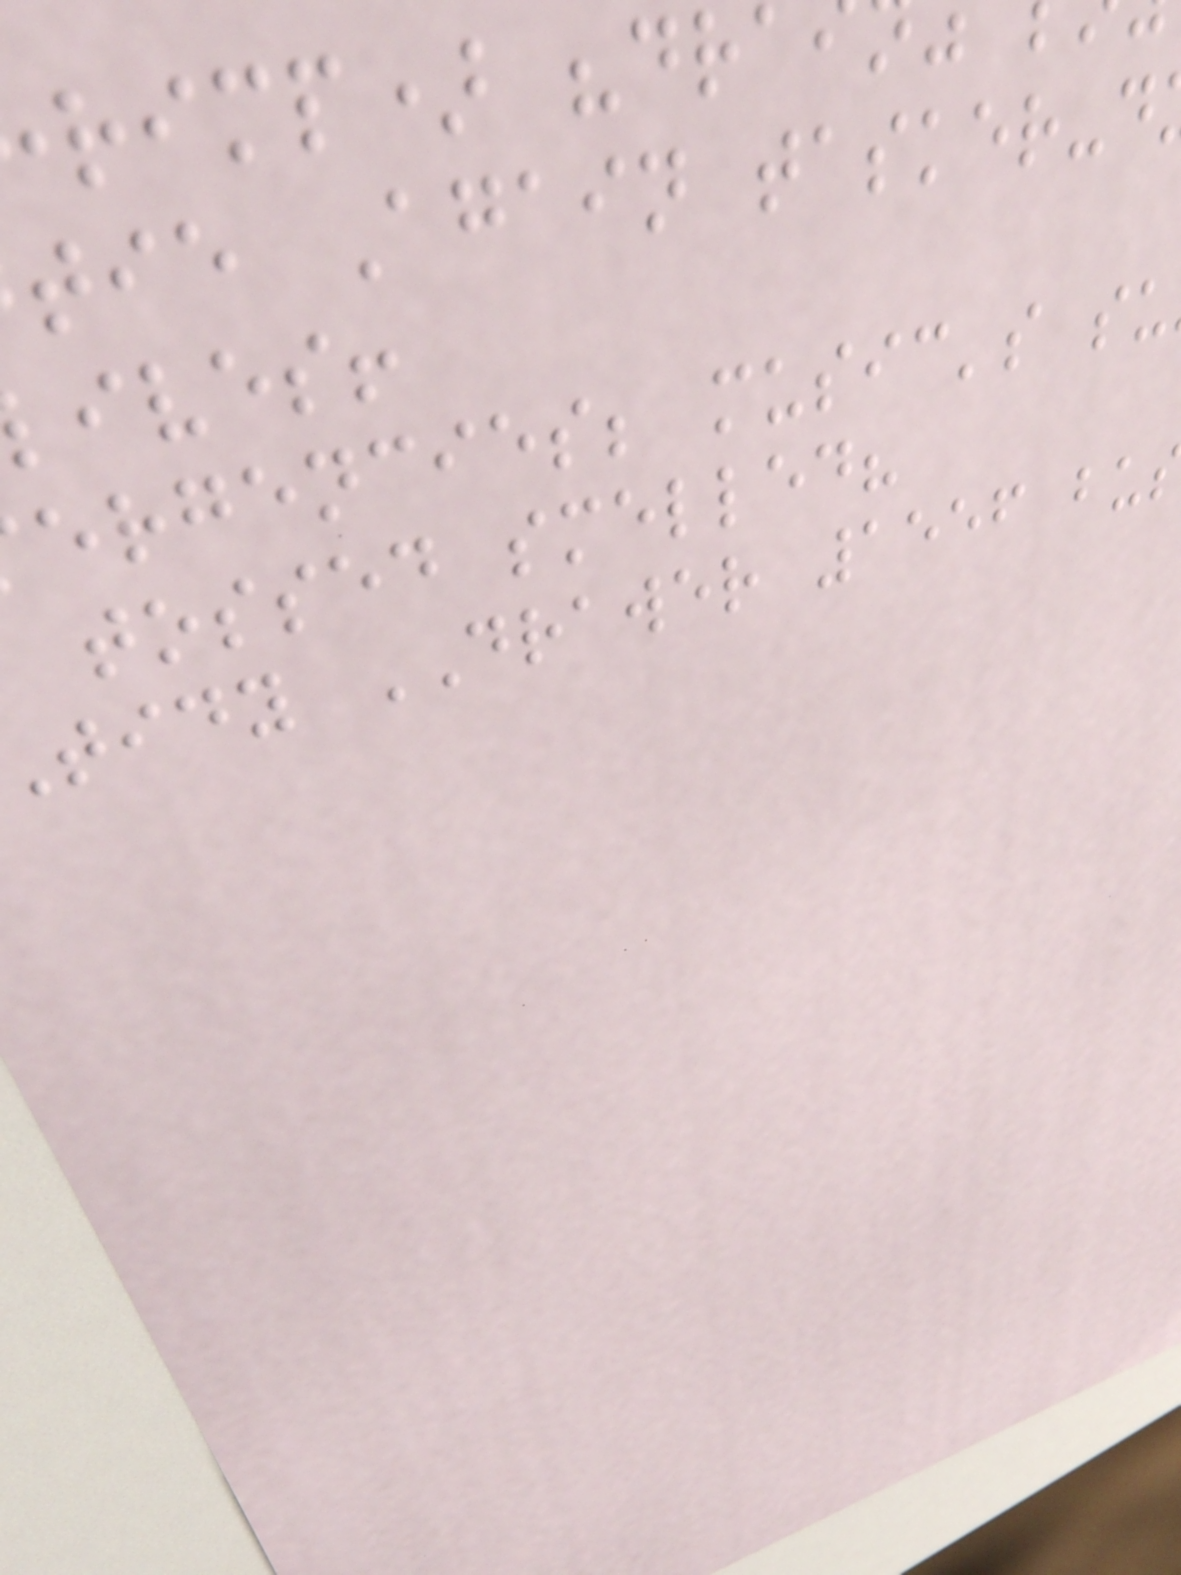rimp) "dra
tie Again tasker-d
ives!
ergencies; music's su
tossed smelled?
tidy DRAWER 1556 bu
